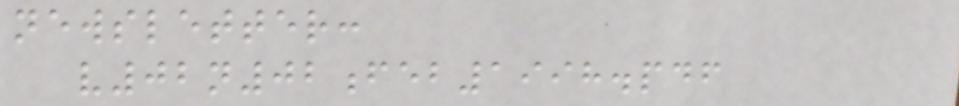newsletter:
v02n02feb1998.pdf
